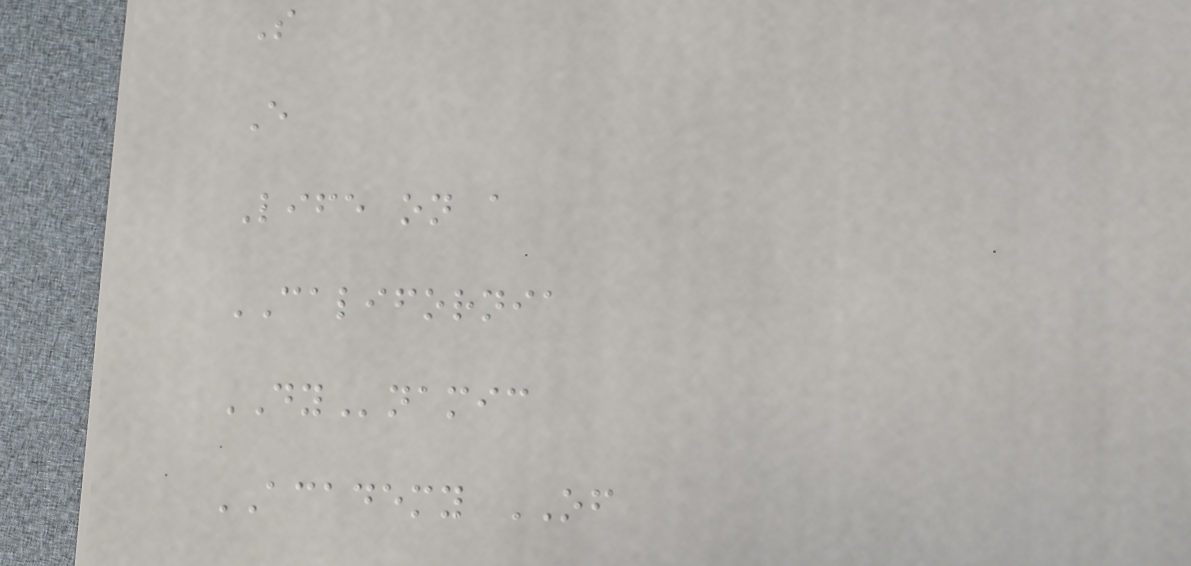S
E
Life on a
CALIFORNIA
DYnamic
ACADEMY OF
